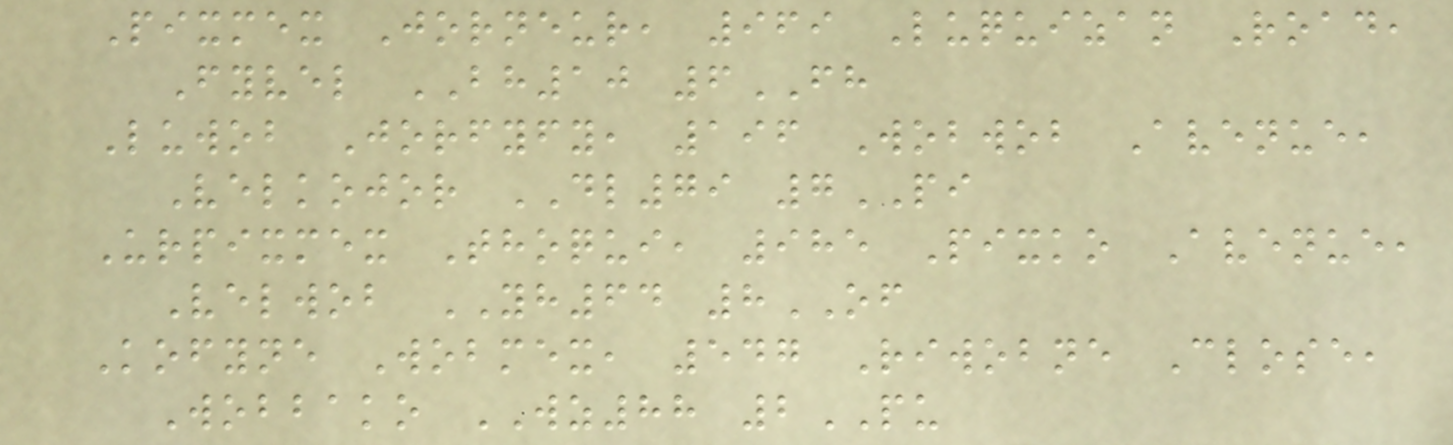Pixmex Jorneur, 969 Luquizan Road,
Fyvel BH10 6FH
Luwob Jorfyfy, 196 Wobwob Avenue,
Velkojor DL79 7PI
Urpixmex Thoqui, 985 Pixko Avenue,
Velwob YH64 8OF
Kofyne Wobmex, 547 Riwobne Close,
Wobbako WZ88 2PU
